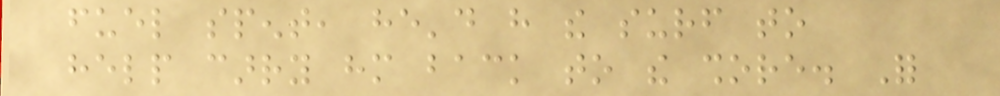fuel spent, he'd have the surf to
help carry him back to the shore. For
